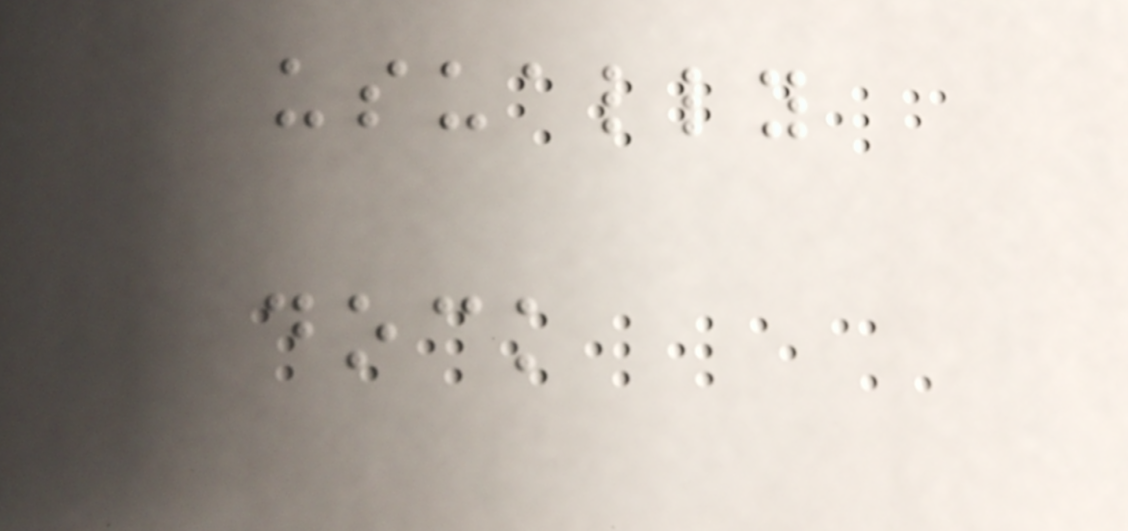usually
dock
